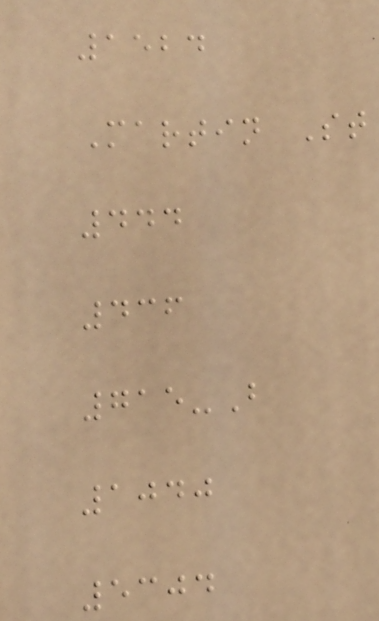1524
Martin St
444
436
715-B
1040
5304
